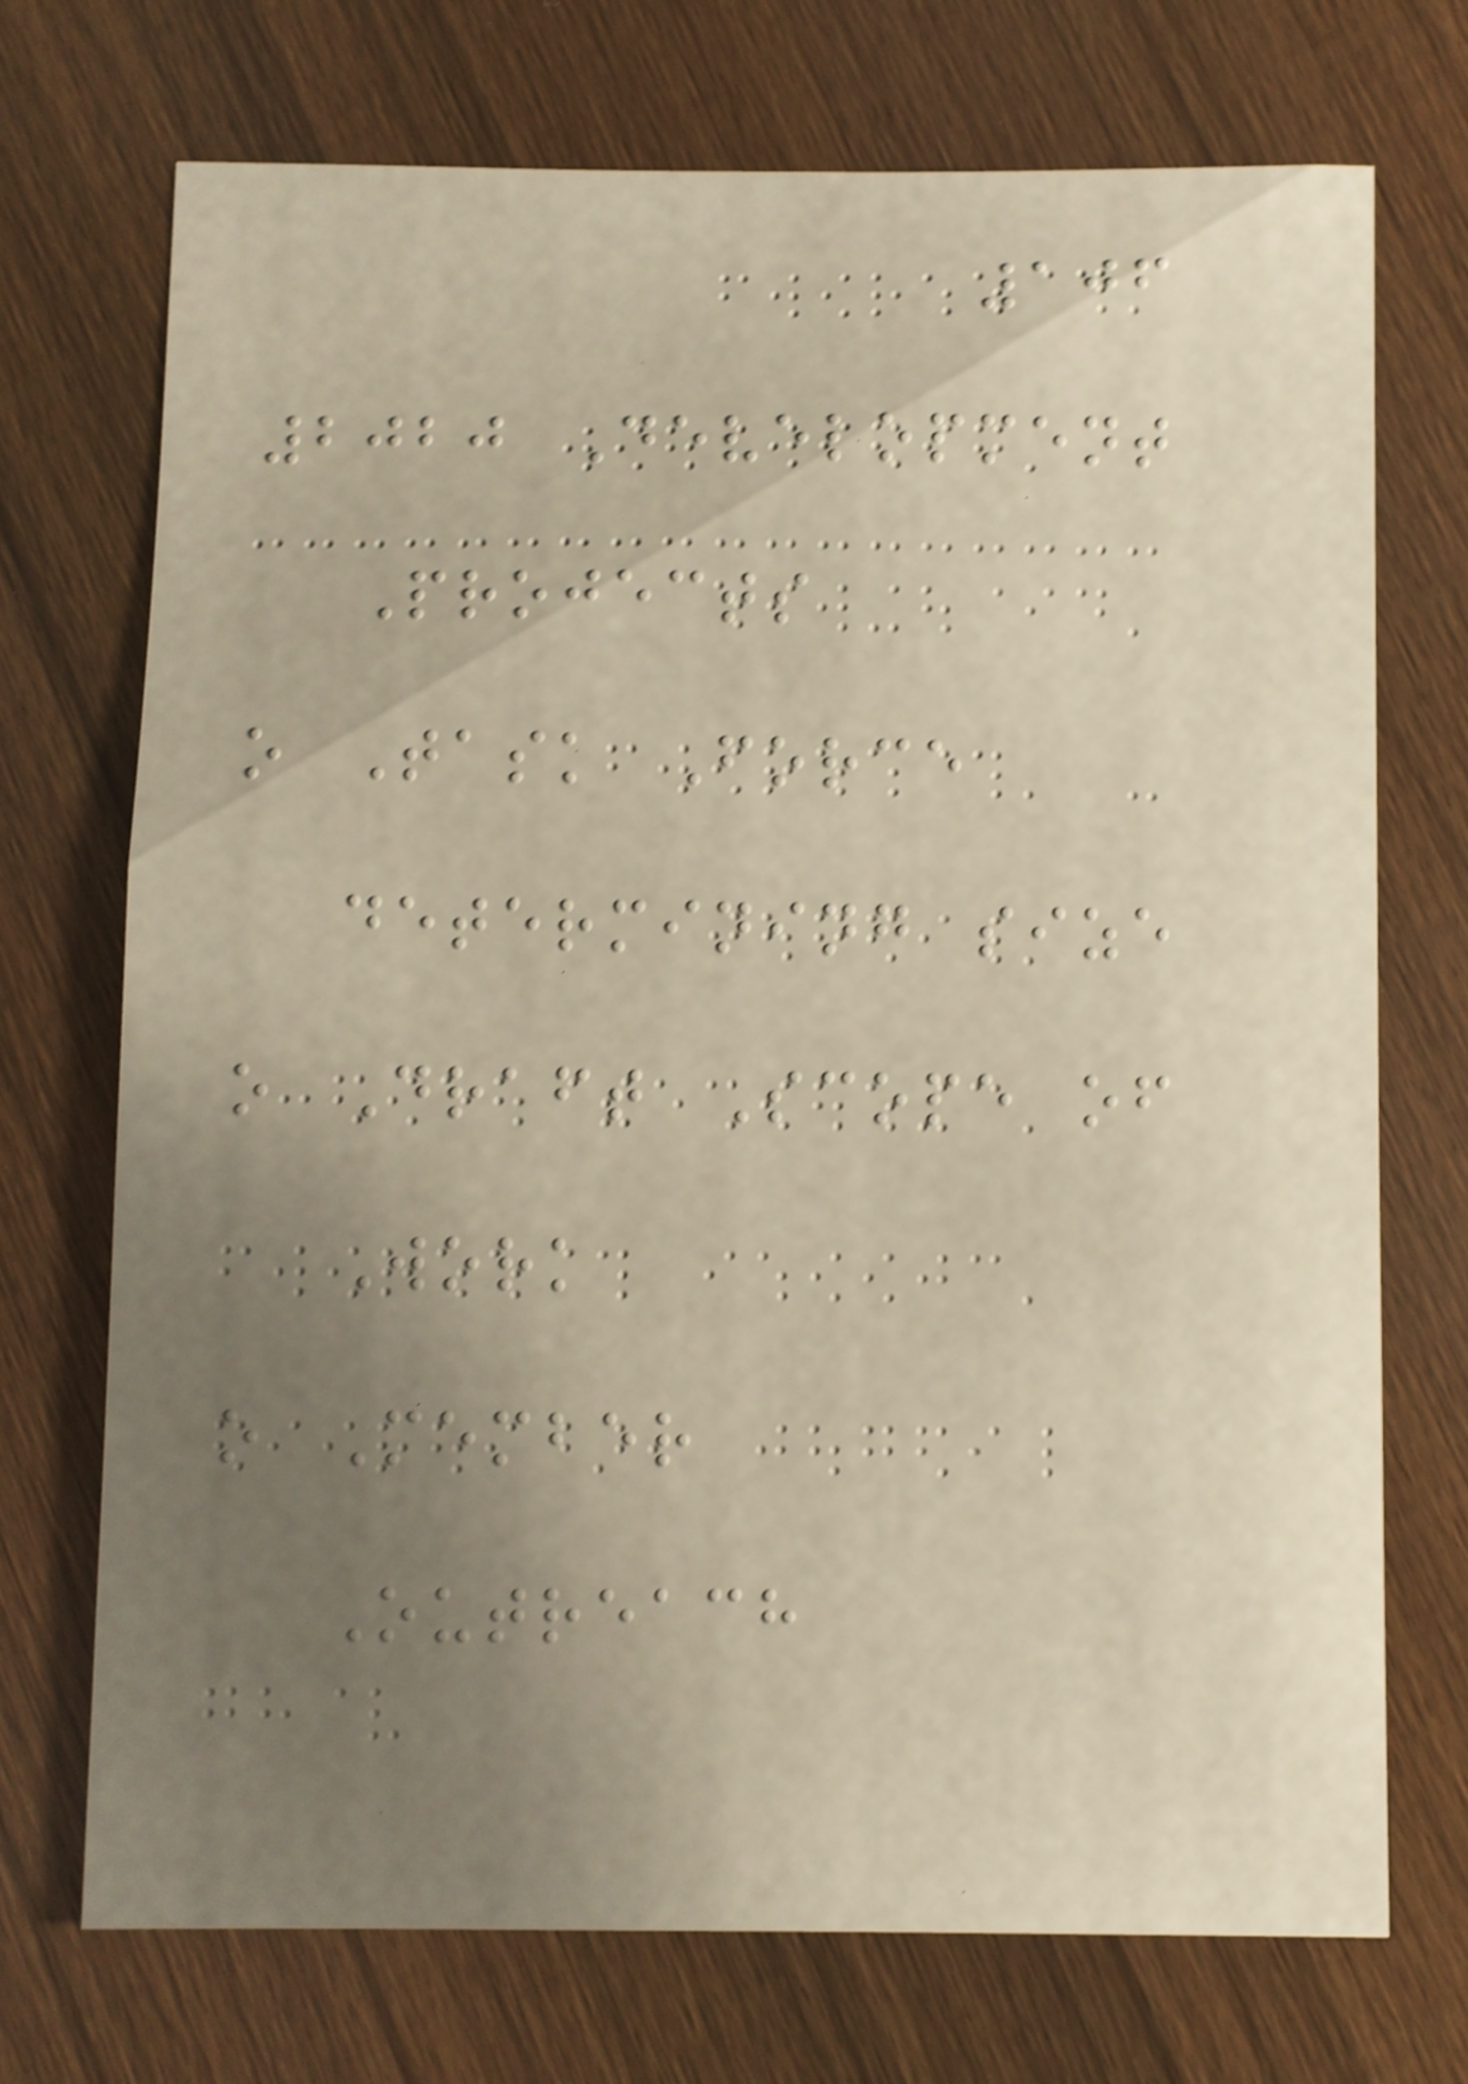106
2020 Development
Projects
o Task Force
determining size
o Draft Scope of
Work
o Member
Outreach
